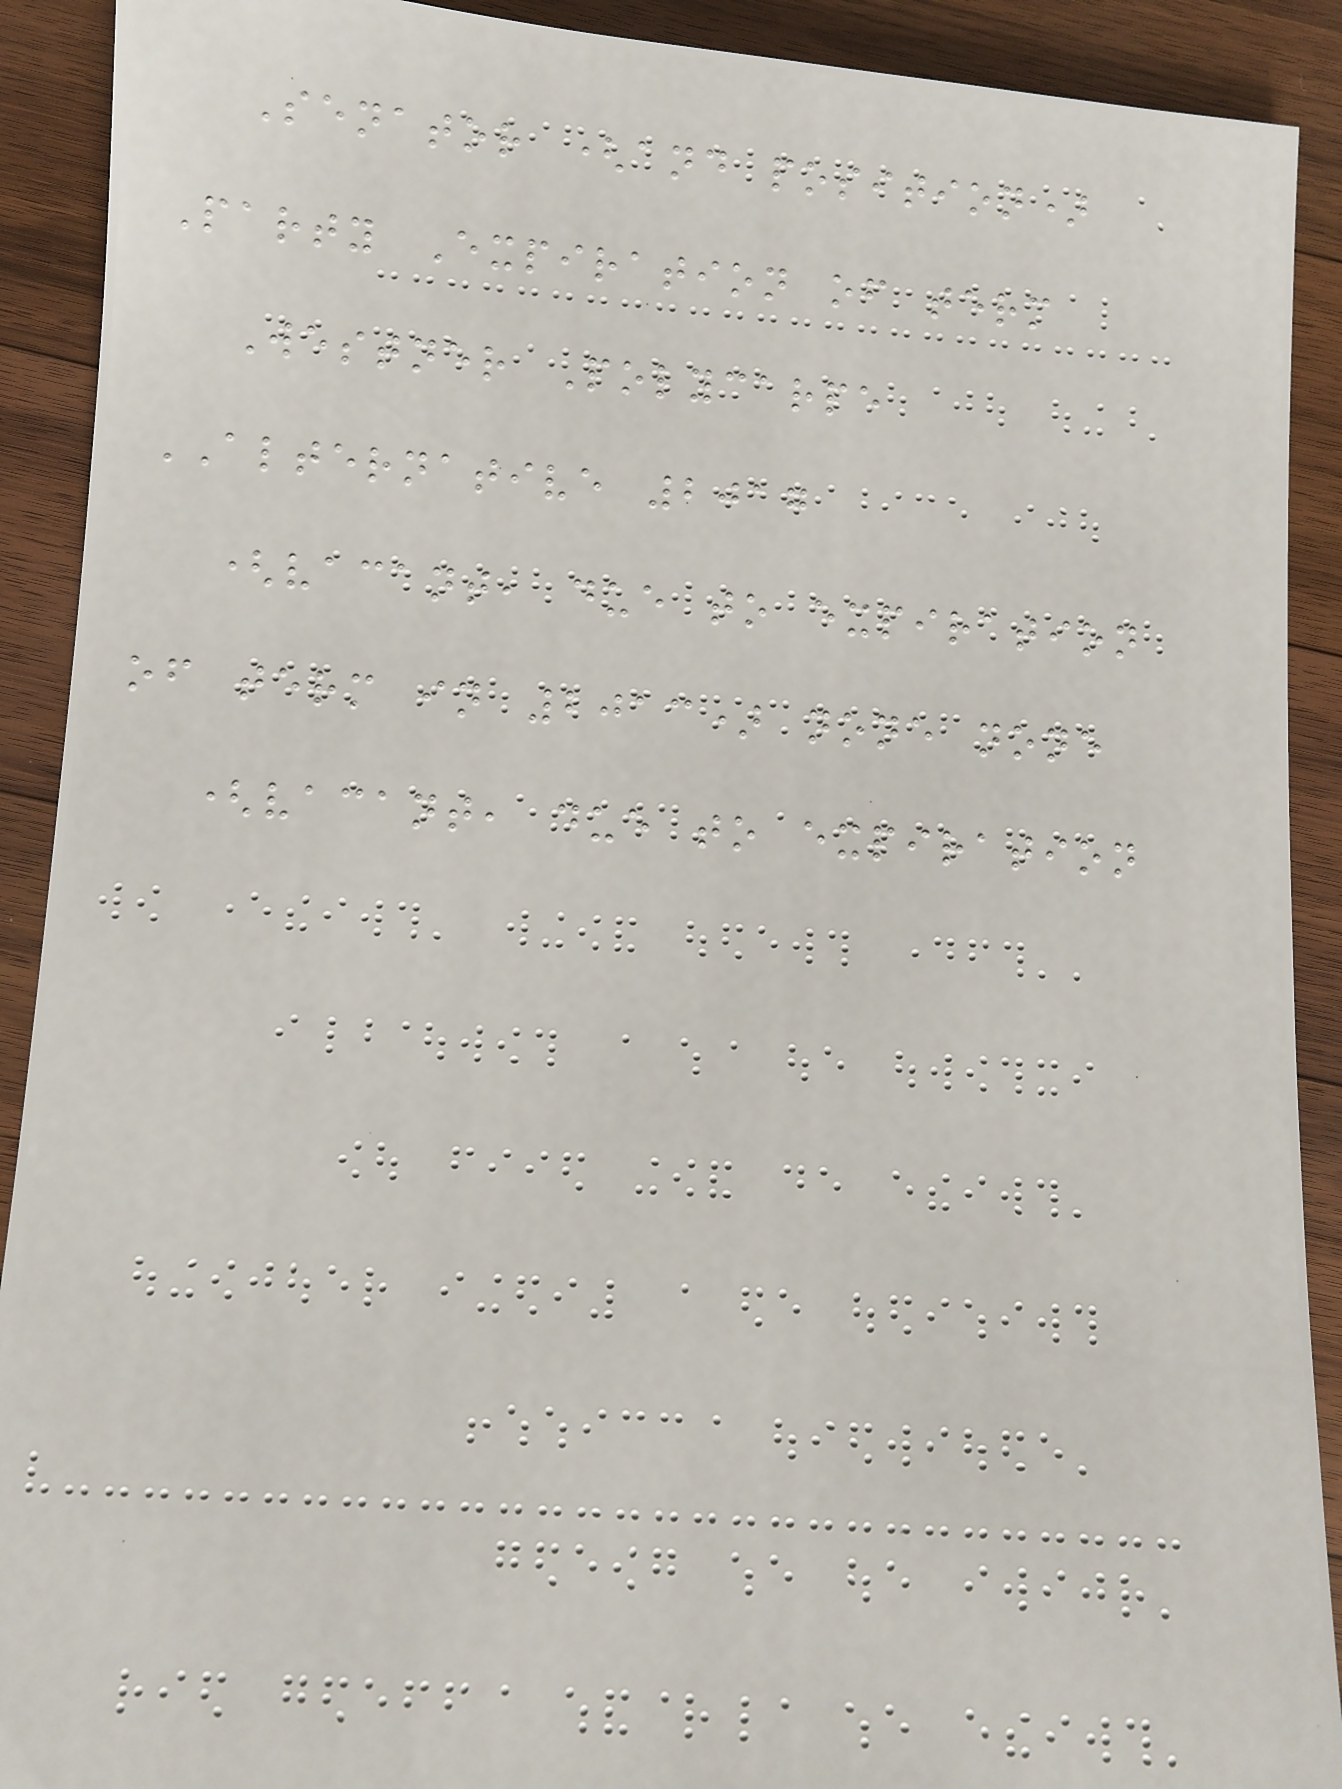Senator (and position)
Party Expiration of term
Westner Polycarpe
ALTERNATIVE 2017
(vacant, due to expiration
of term in 2013) none none
(vacant, due to expiration
